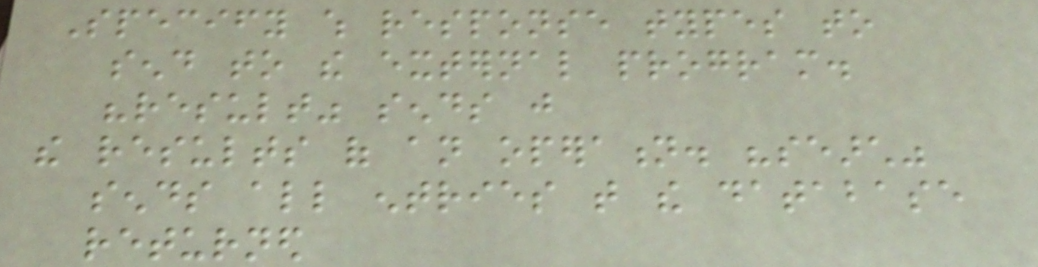Specify which response types to
send to the external program.
"result" sends just
the results of an operation. "search"
sends all entries that the database
returned
